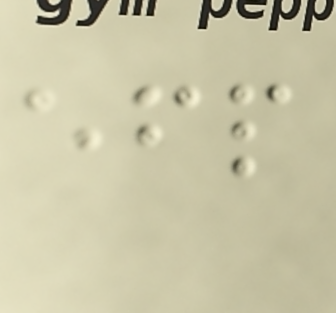efp
